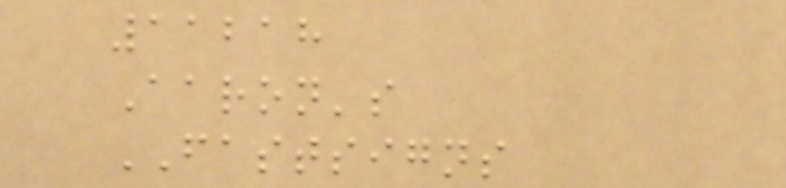11218
Aaron's
FASTSIGNS
